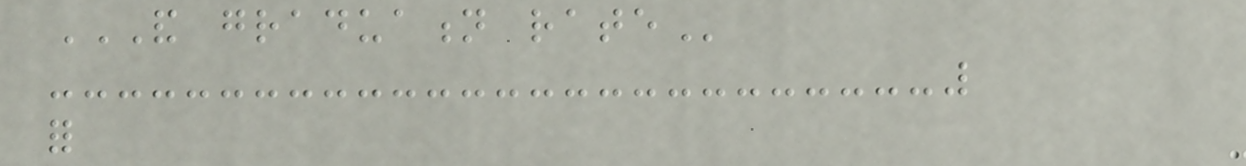AND GRADUATION RATE
for
